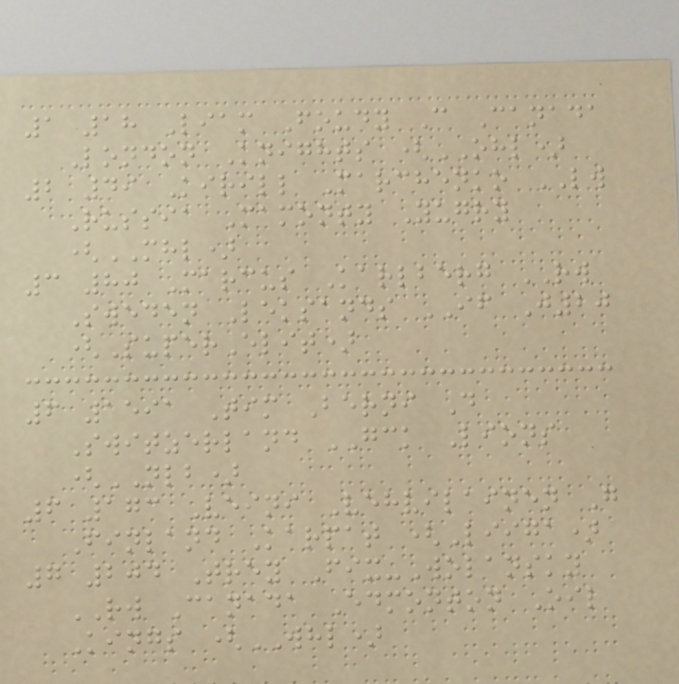1 18 Liam Foudy C Canada
London Knights (OHL)
2 49 Kirill Marchenko LW
Russia Mamonty Yugry
(MHL)
3 80 Marcus Karlberg RW
Sweden Leksands IF J20
(SuperElit)
6 1591 Tim Berni D
Switzerland GCK Lions
(NLB)
6 173 Veini Vehvilainen G
Finland Karpat (Liiga)
7 204 Trey Fix-Wolansky
RW Canada Edmonton Oil
Kings (WHL)
